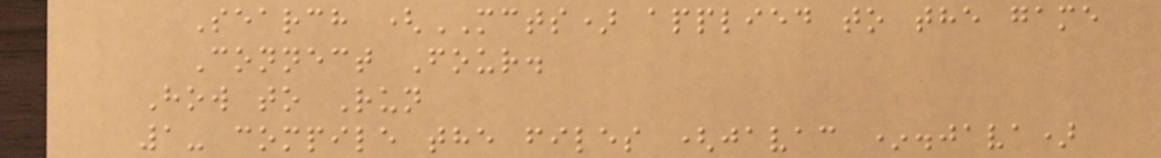Search (MCTS) applied to the game
Connect Four.
How to Run
1- compile the files (javac *.java)
